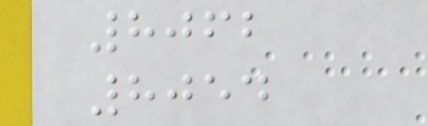8062
8054
